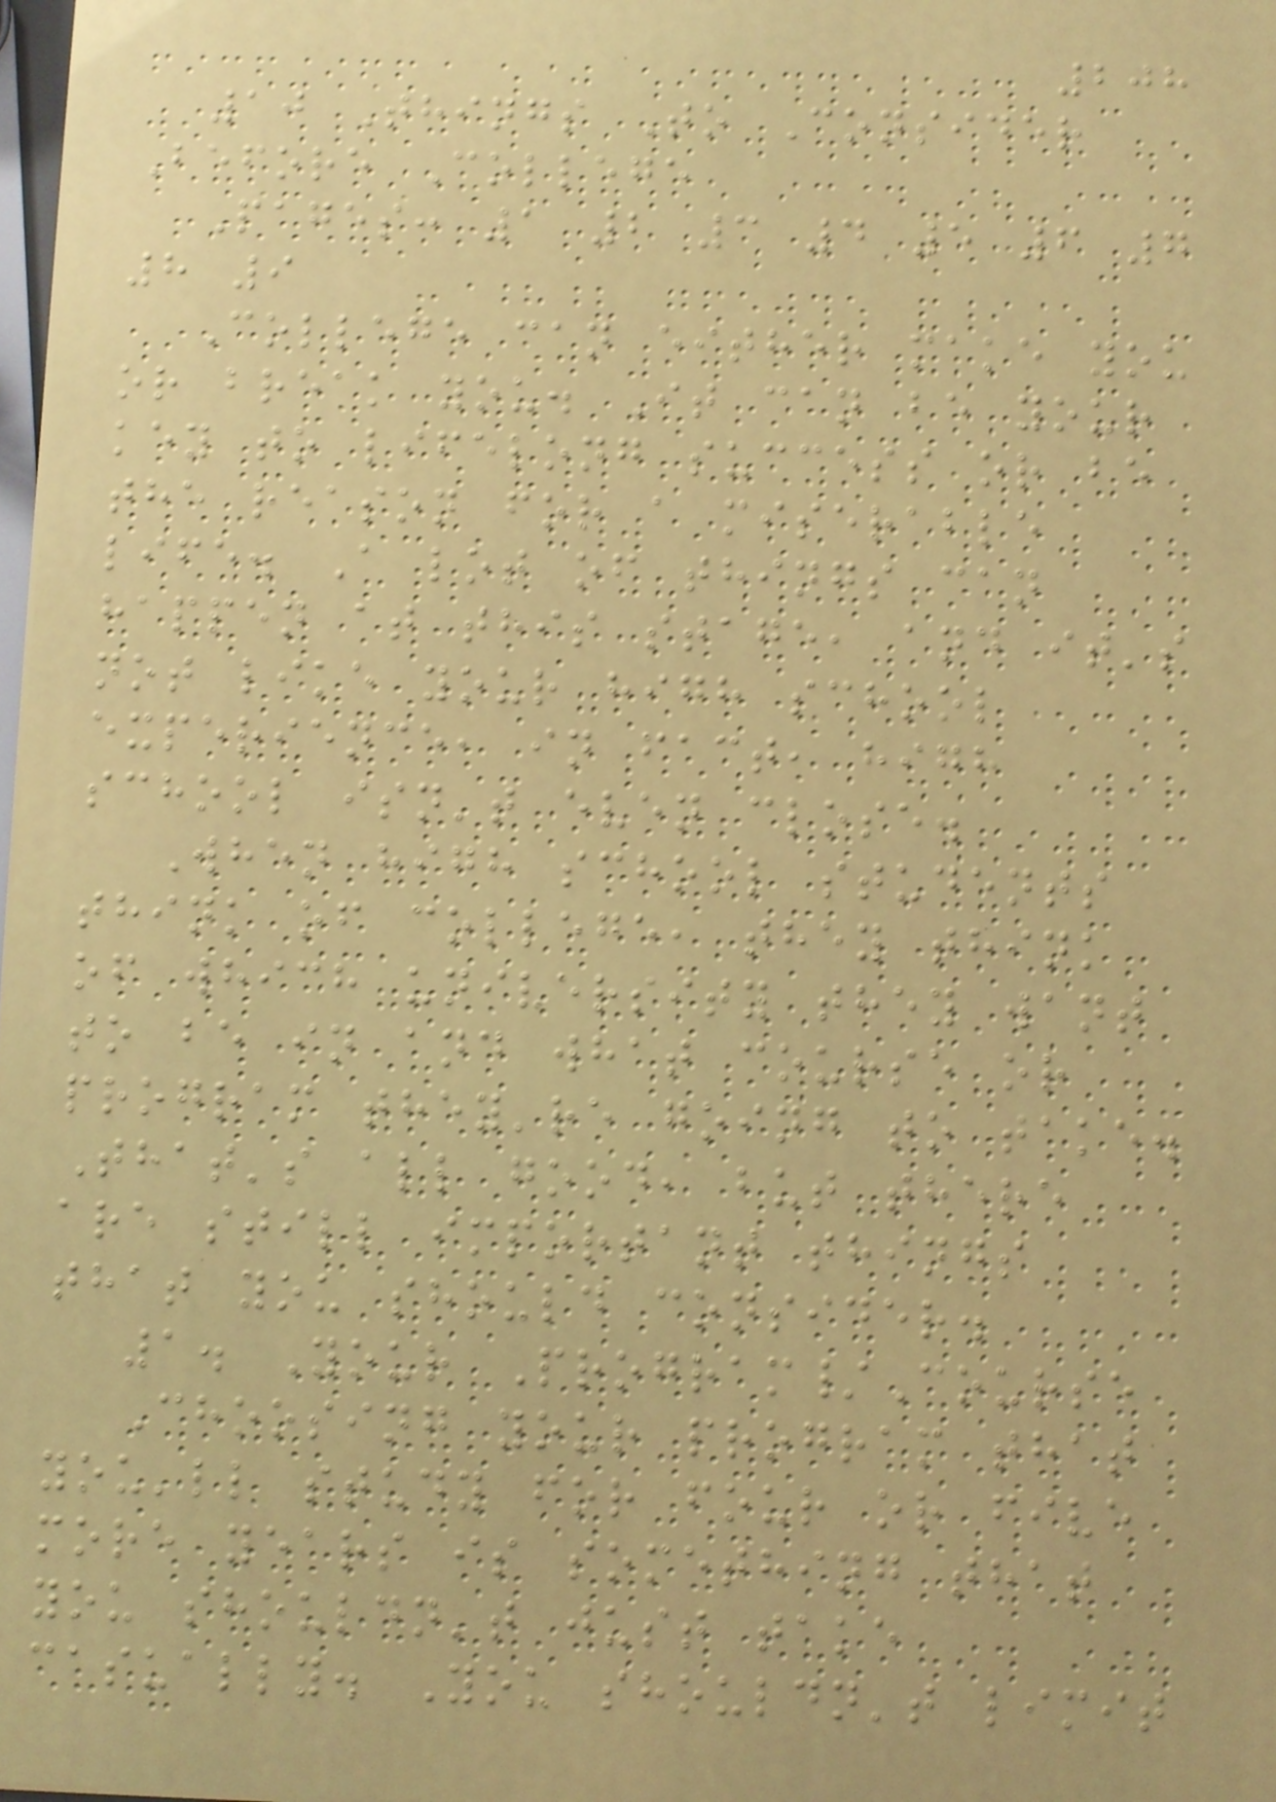208
10 Things To Consider
Before College
Pages: 1 2 3 4 5 6 7
8 9
College can either make you
or break you. It can be your
key to lifelong success or be
the reason for a miserable
life. A lot of things can
happen at this stage, and it's
not like your high school
experience, in fact, high
school isn't even close.
When high school students
think of college, they think
of which university they want
to be in and what course or
program they're going to take.
That's all good, but there
are still important things
that you should consider.
1. Your Program/Course
Choosing your program that
you'll study for four or five
more years is something that
you shouldn't just take
casually. You shouldn't limit
